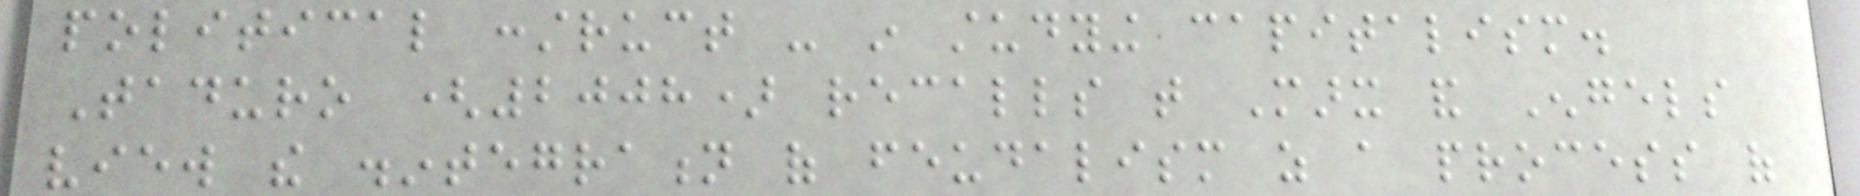political construct - in studying capitalism.
Taduro (2008) recalls that Marx and Engels
view the disintegration of feudalism as a process of
